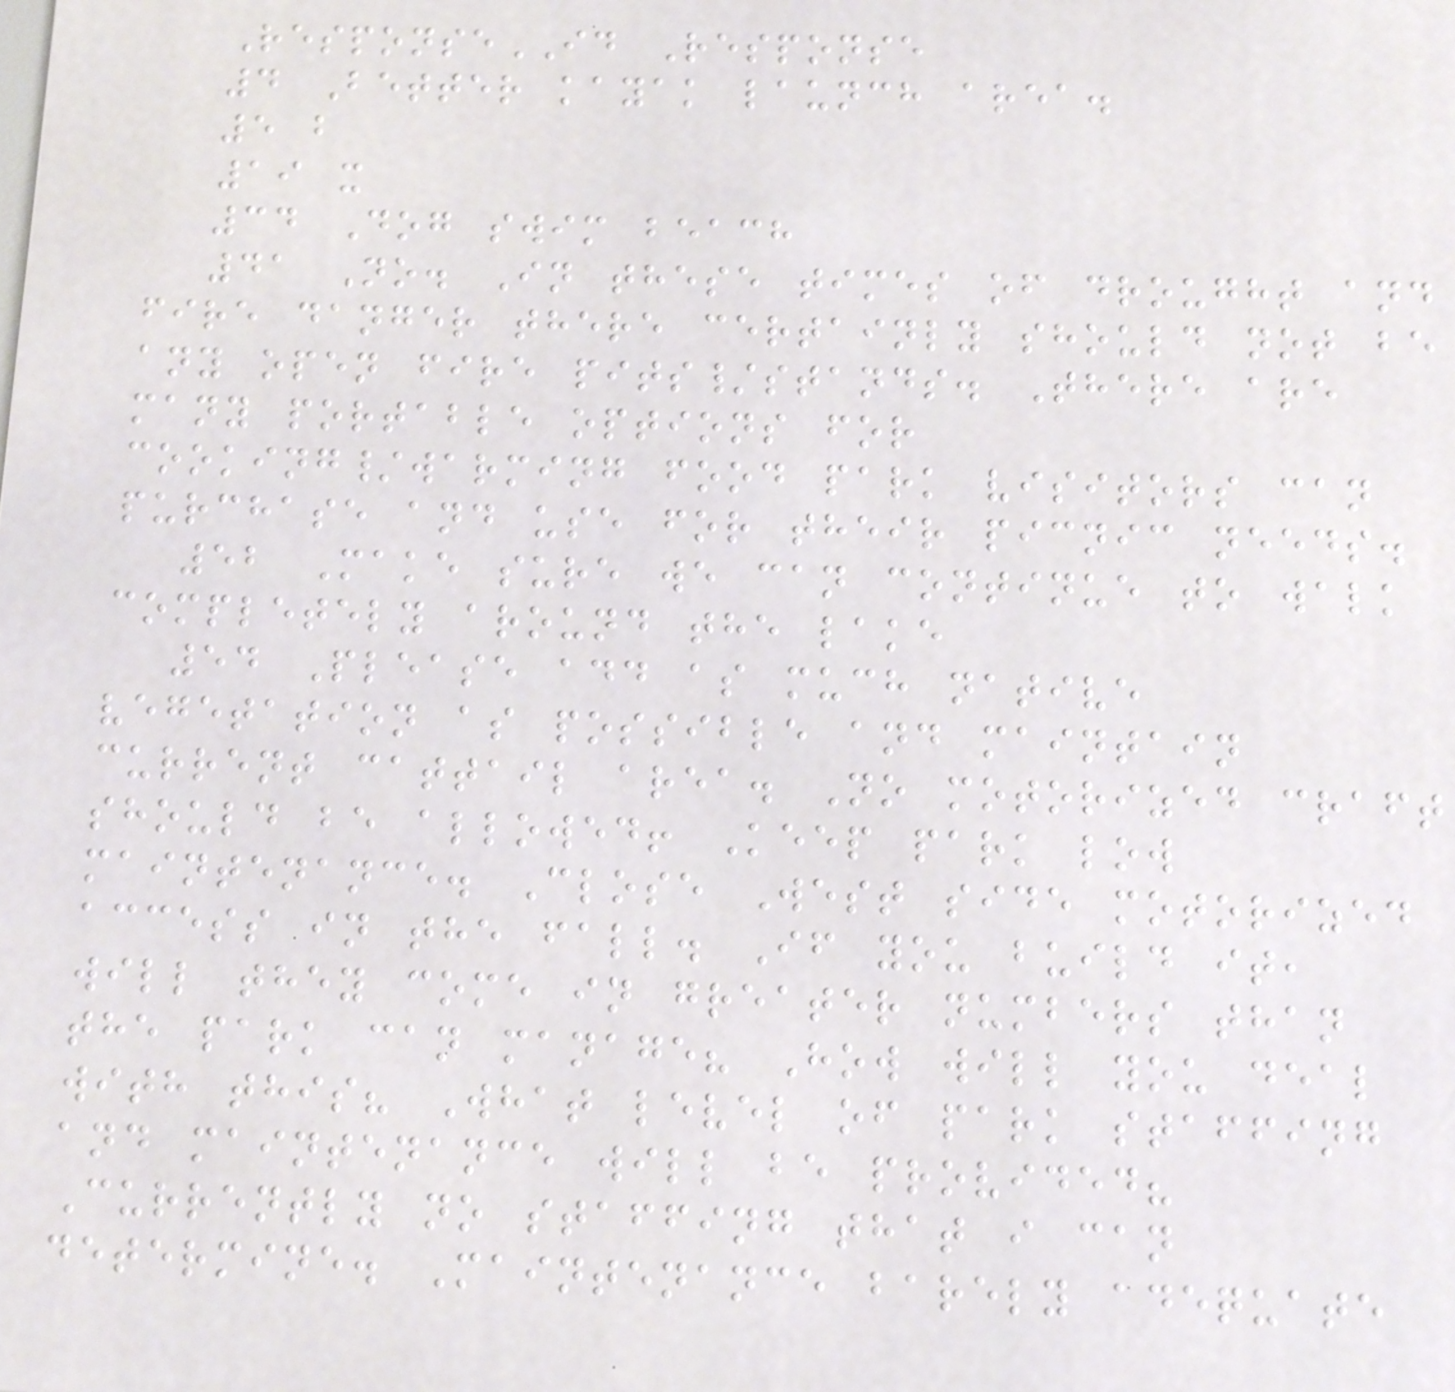ResponseID Response
4 Better kayak launch area.
5 b
19 x
34 Dog swim beach
41 No. In these times of drought and
fire danger there certainly should not be
any open fire pits/stands. There are
many portable options for
cooking/warming food park visitors can
purchase and use for their picnic needs.
52 Make sure we can continue to walk
completely around the lake
54 Please add as much native
vegetation as possible and maintain
current cattail area. No motorized craft
should be allowed! Keep park low
maintenance. Close West side motorized
access in the fall. If you build it,
will they come in greater numbers than
the park can manage? How will you deal
with this? What level of park staffing
and maintenance will be provided?
Currently no staffing that i can
determine. Maintenance barely adequate
